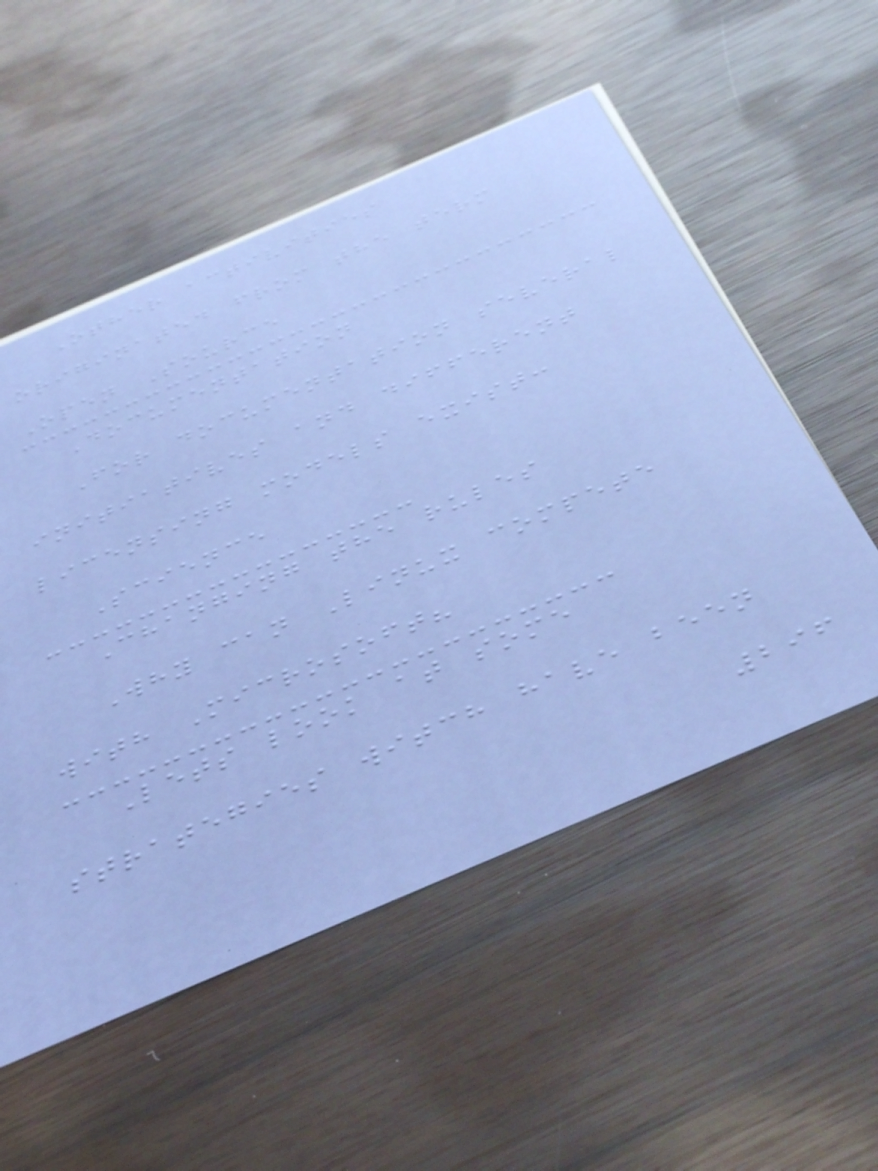Other activities
originated from the term
Open Source
Documentation
For documentation several
initiatives and different
licensing models exist:
Science
Changing the rules
Why can Linux compete
with Microsoft?
Lets look at some
strategies witch have been
296
